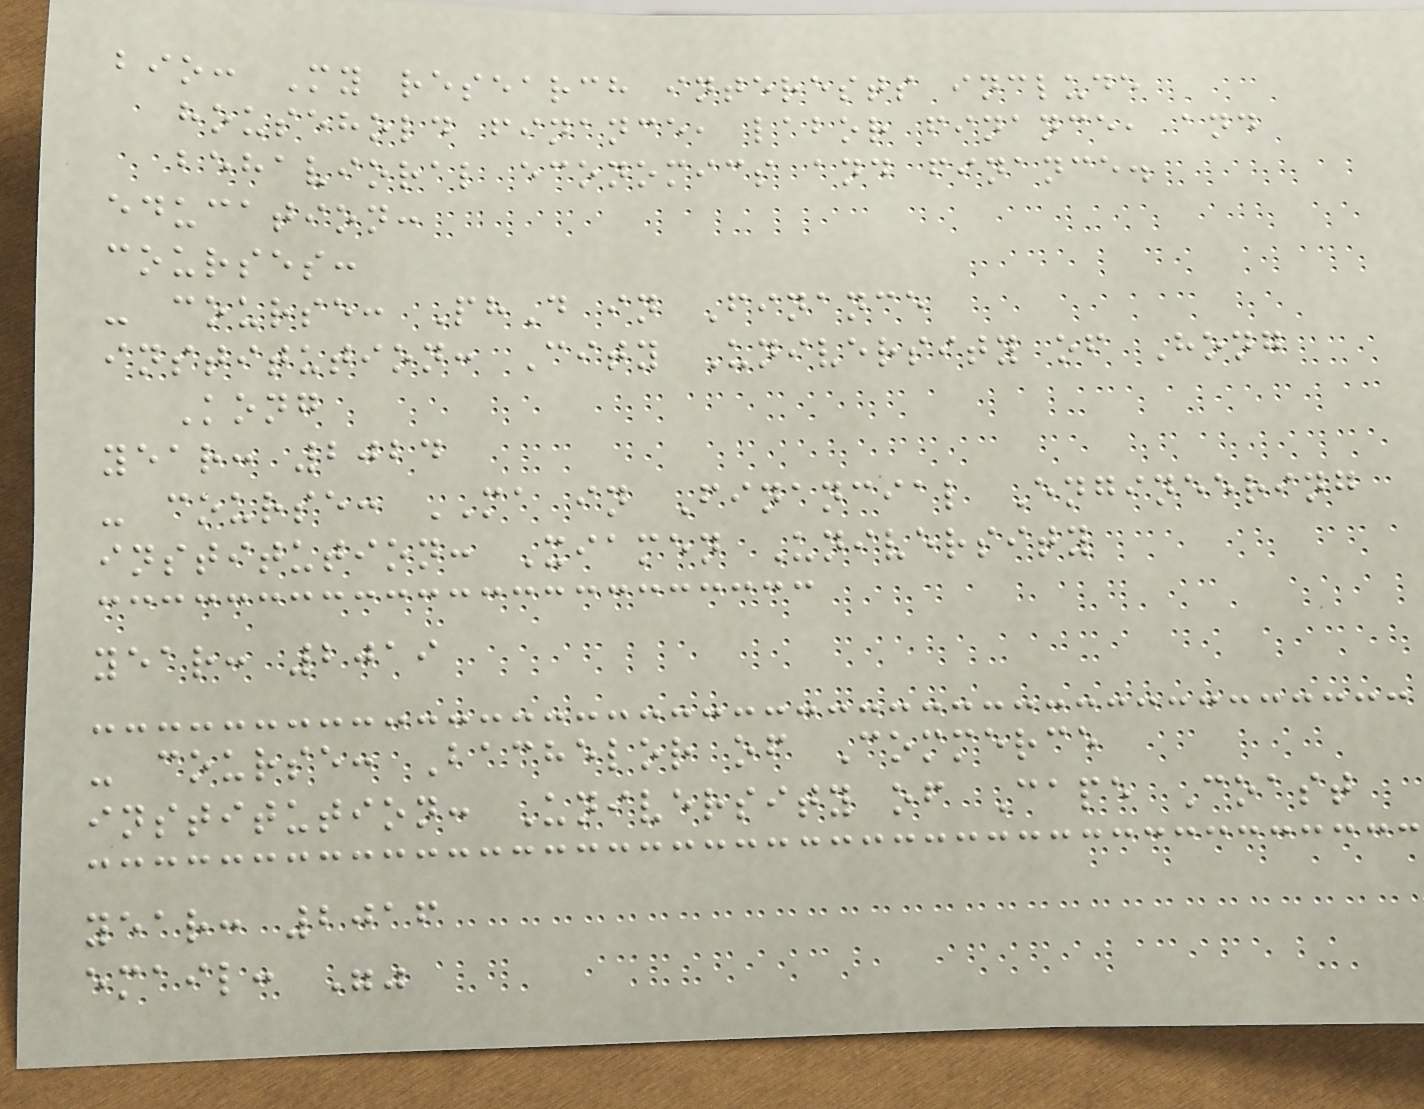bio: My research interests include
household finance, labor finance, and
behavioral economics and finance.
education:
courses:
- course: PhD in Finance
institution: City University of Hong
Kong
year: 2024
- course: MA in Financial Engineering
institution: Xiamen University
year: 2019
- course: Bachelor of Commerce
institution: University of Cape Coast
year: 2016
email: ""
